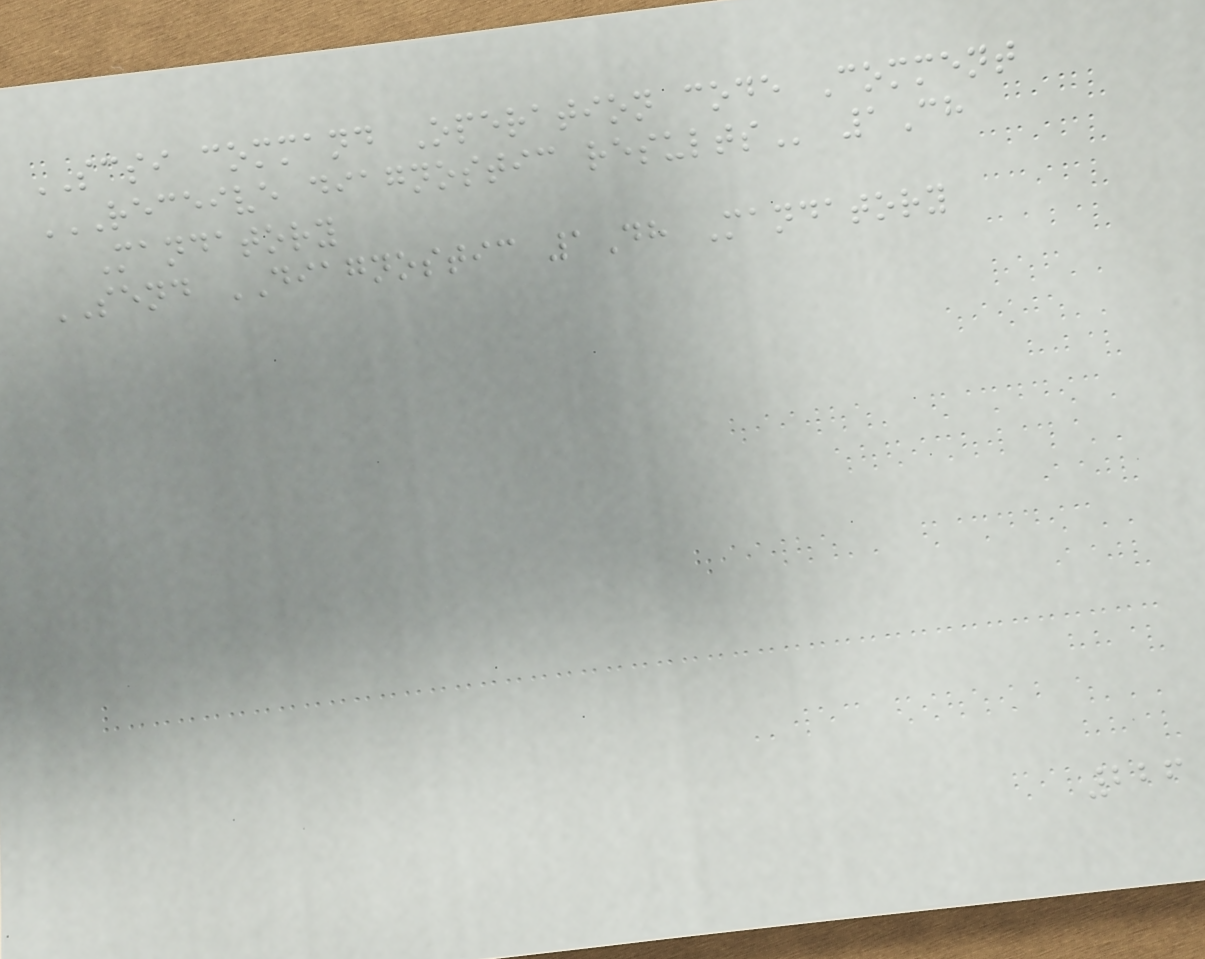SCSI command Operation code Comment
RECEIVE DIAGNOSTIC RESULTS 1Ch
Mandatory
SEND DIAGNOSTIC 1Dh Mandatory
226
